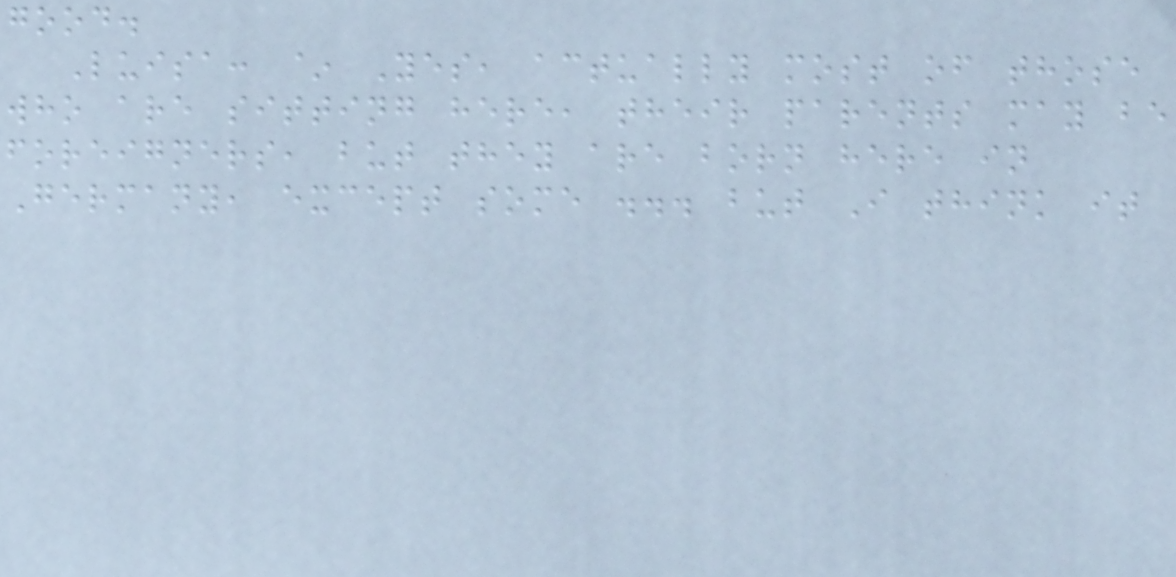good.
Luisa: ~ Yes, actually most of those
who are sitting here, their parents may be
foreigners, but they are born here in
Germany, except some ... but I think it
